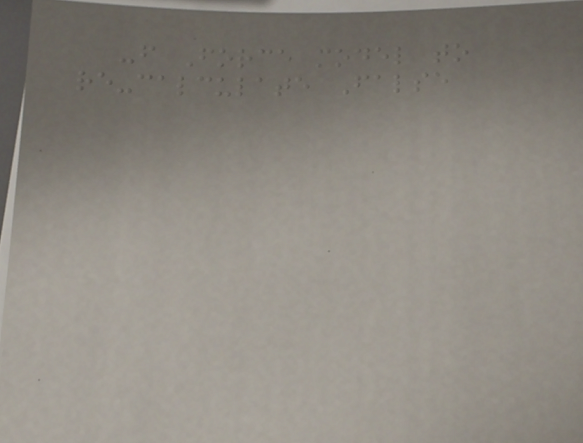-f Force model to
re-calculate False
